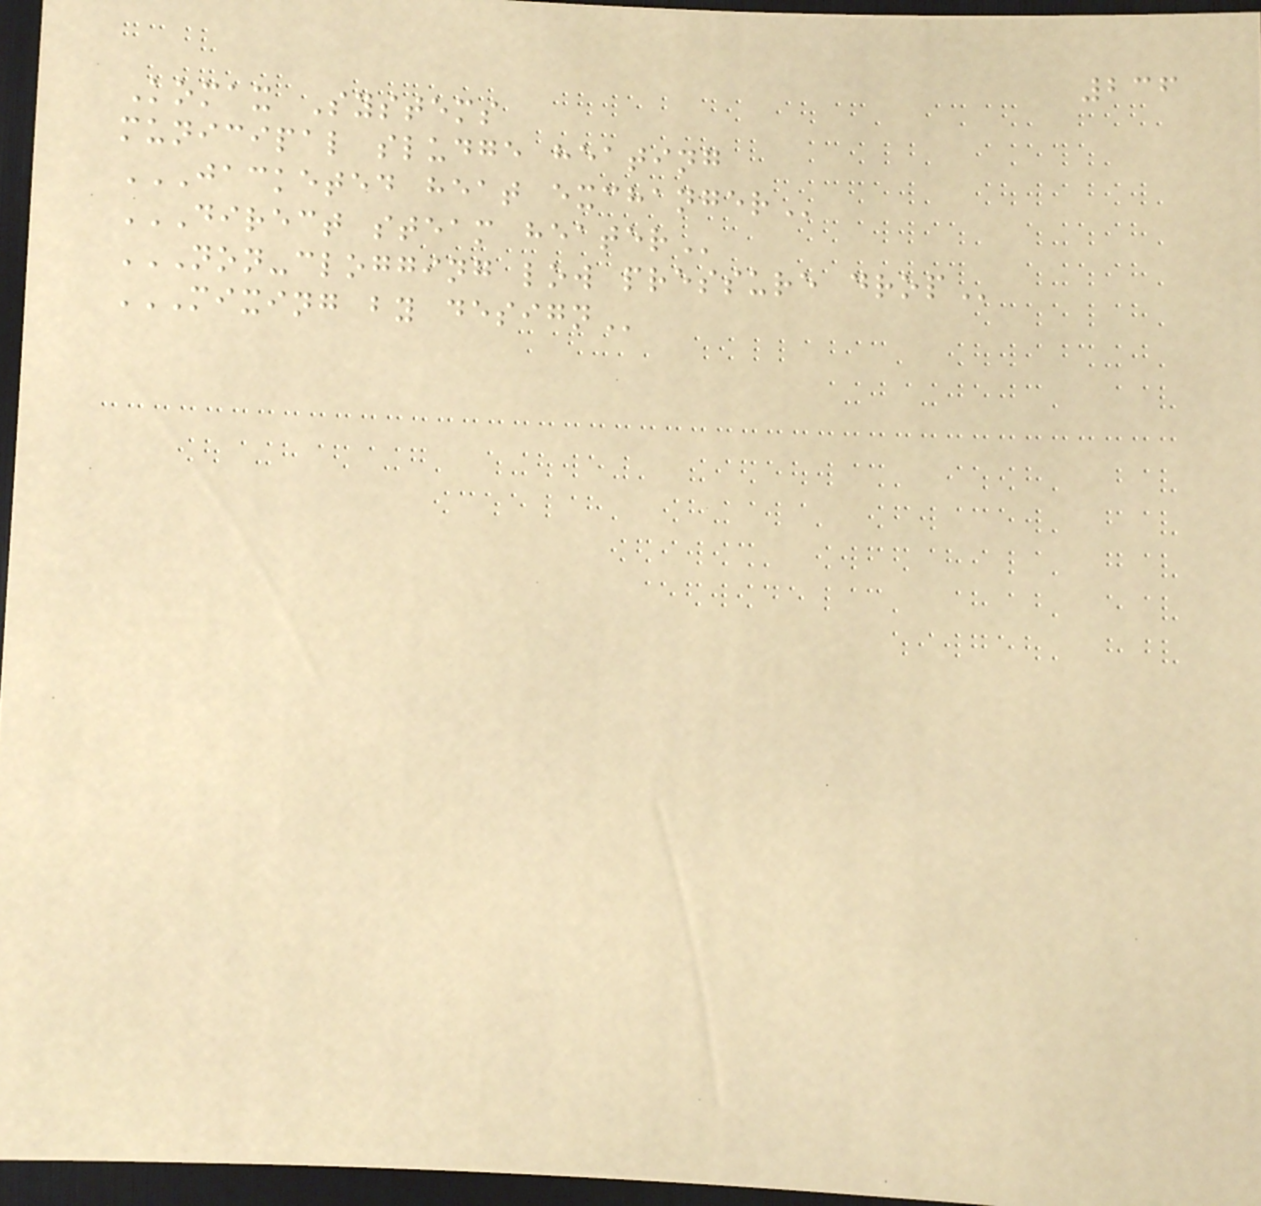236
Komax Systems
municipal sludge heating
JACKETED HEAT EXCHANGER
DIRECT STEAM HEATER
NON-CLOGGING LOW PRESSURE DROP
MIXING BY DESIGN
